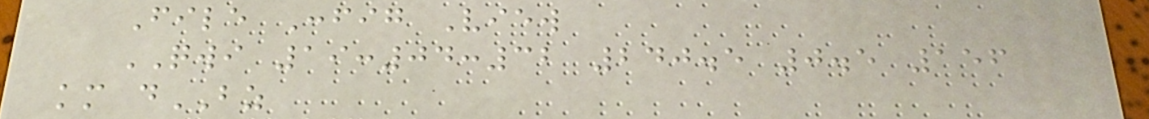File Config View
QWI 19:04:32 240.5 0.5 156
km dBZ
